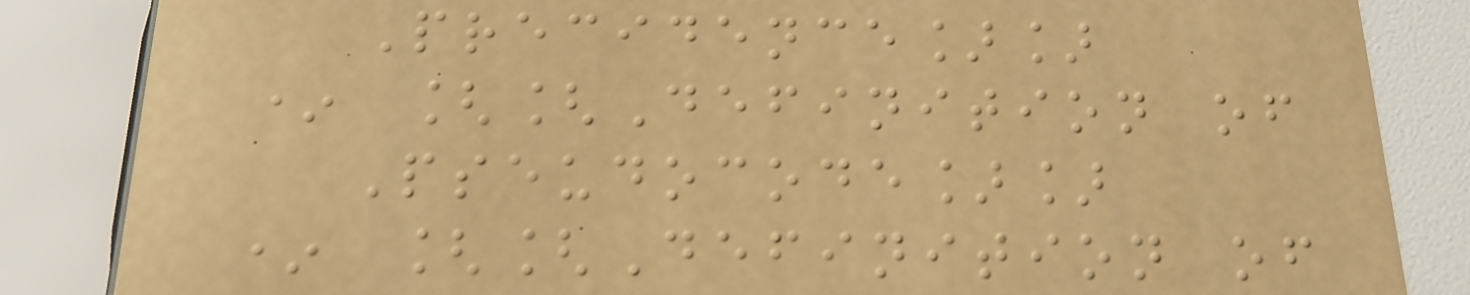Precidence]]
* [[Definition of
Pseudocode]]
* [[Definition of
